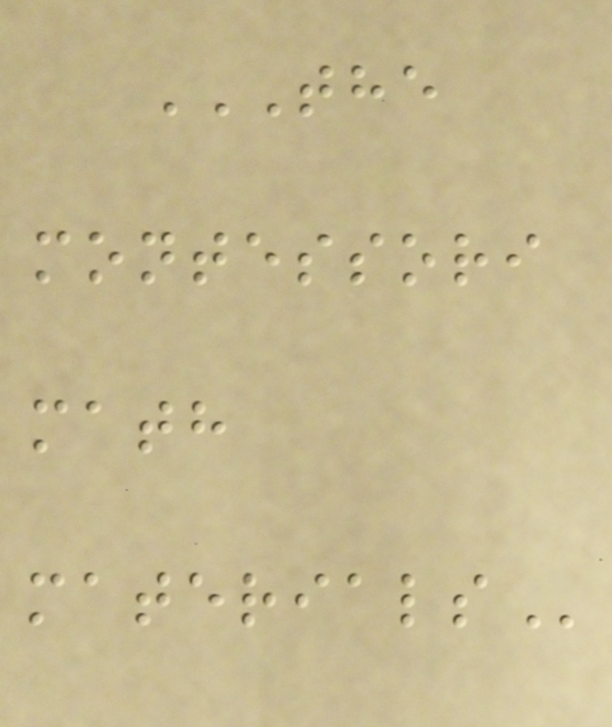THE
MONTESSORI
MATH
MATERIALS
